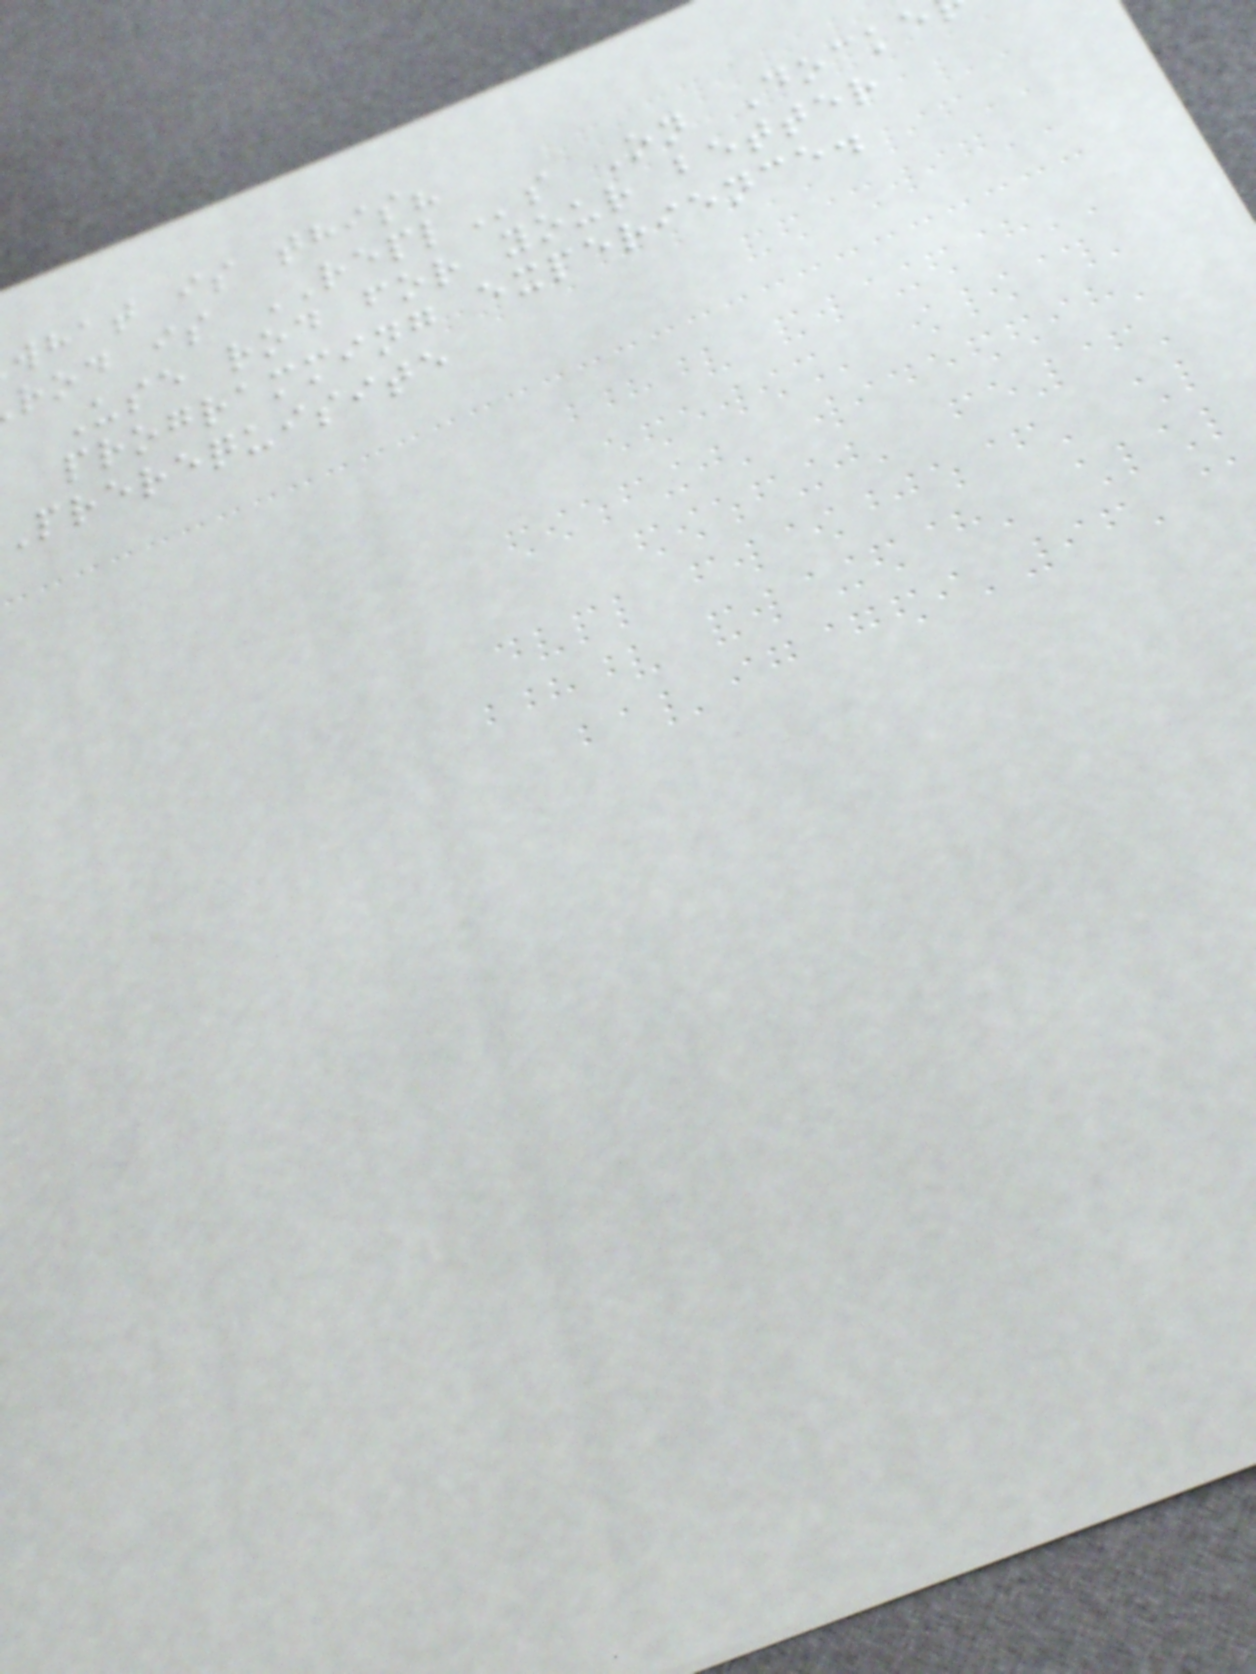what is this?
rod is REPLs On Docke
Use rod for your better
programming experience.
Prerequisite
